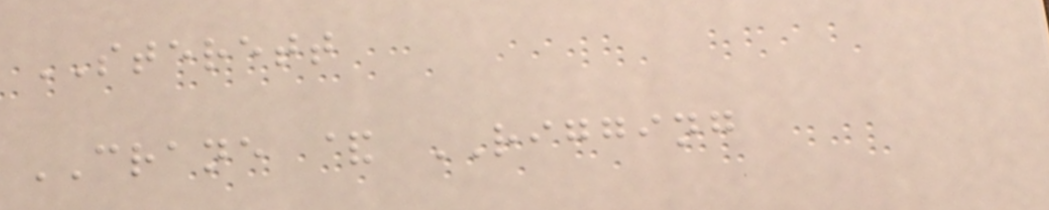STERETT
CRANE & RIGGING
